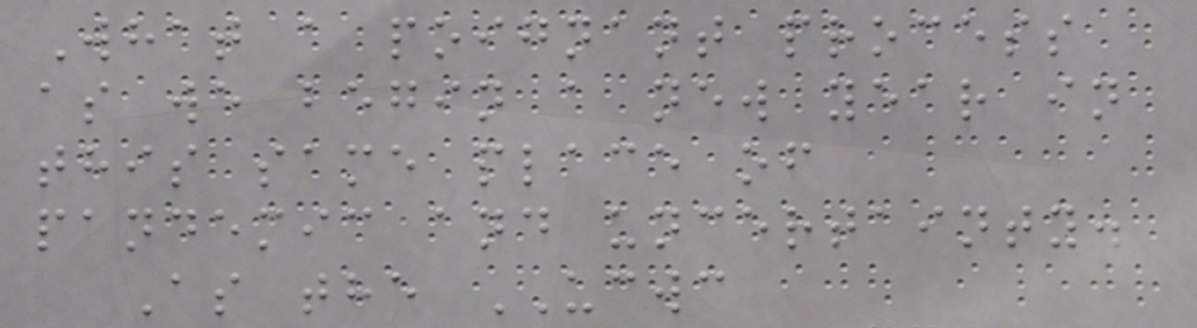What a poignant process
as we begin a new year in
this same place of
pandemic and uncertainty.
As the UCWC
